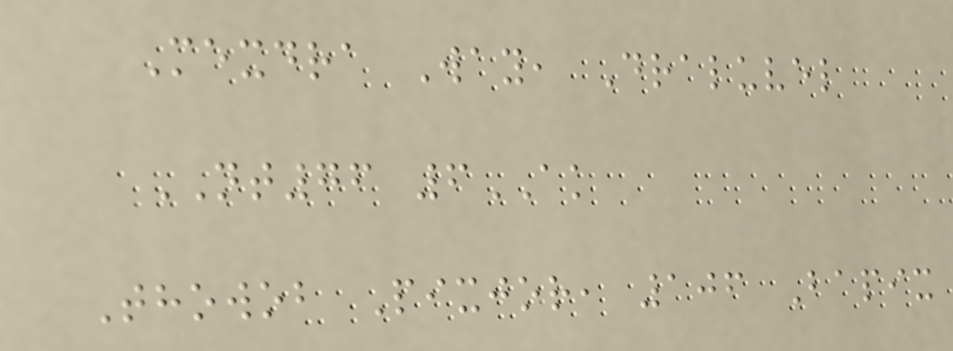Mexdra Way, Draluvel
NT76 6AK
Thowob Pixjor, 106 Bapix
